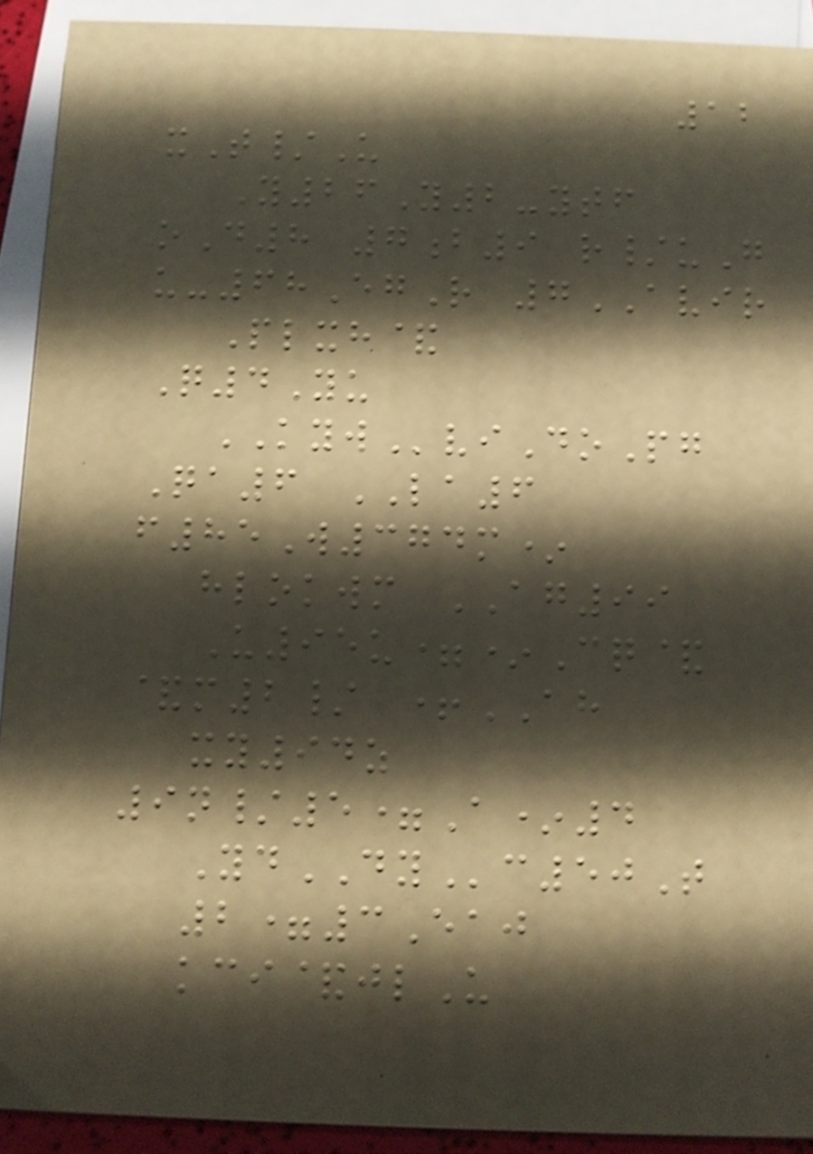12
xT/U
Y26Y2-ytf
oD8 7b9 r/uG
u-68EgR 7AVIR
Plxh&
Q4Yu
KYWviDoPg
Qa6 LA6
f85W374m*
hlokwm AG99
U95u=*Cq&
&m2/ +AH
xy94z
9n/5=A*4
YdDYc50T
2=3Eaj
kci&jlU
